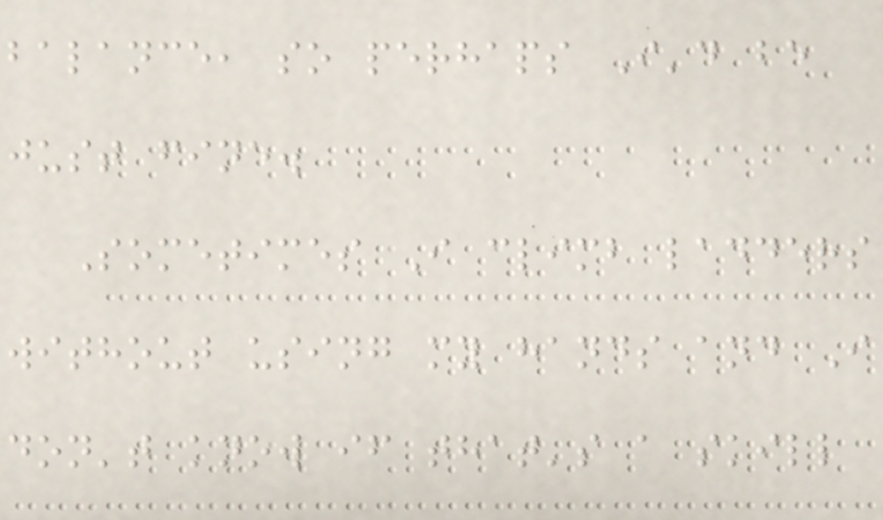balance, so perhaps I'd be
just fine.
Sometimes I climb ladders
without using my hands and I
don't know if that's a skill
